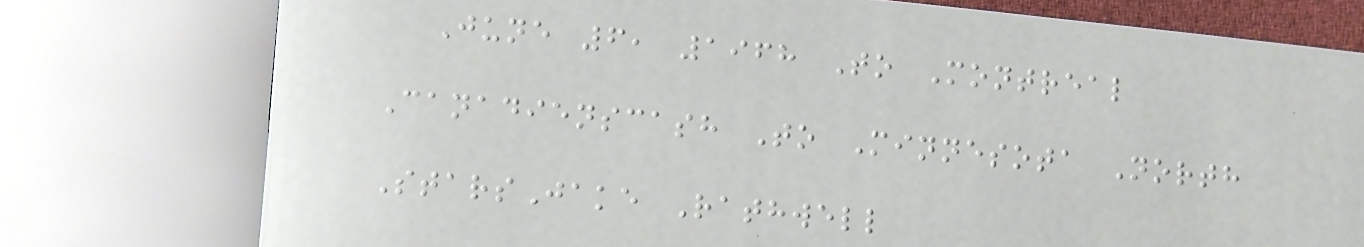June 6, 1968 To Montreal
Canadienscash To Minnesota North
StarsJake Rathwell
